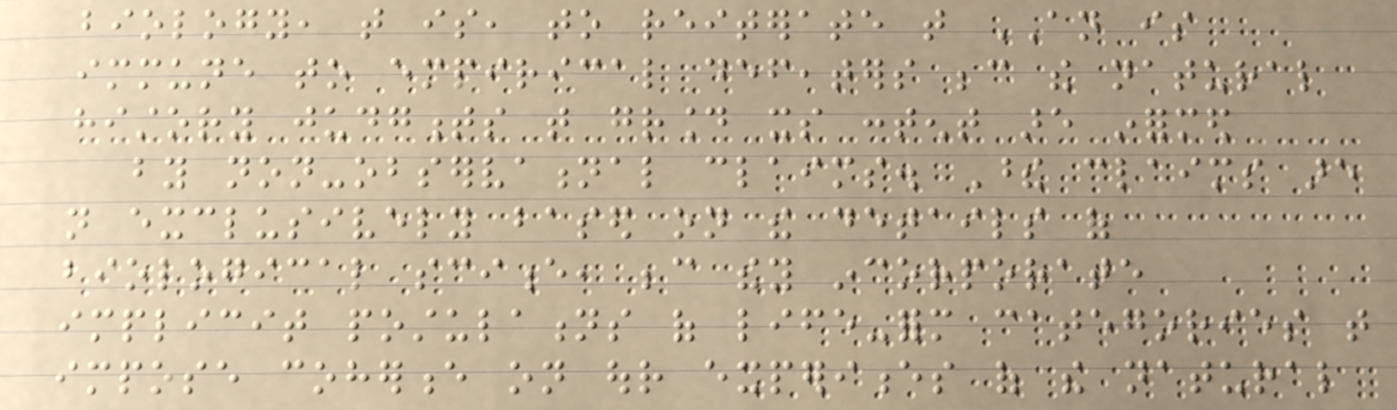biology, that is, to reiterate that AN is
immune to empirical defeaters because the natural
history judgments that ground its content are informed
by non-observational claims. These claims are
not exclusively based on the details of
biological science, because they incorporate
implicit postulations of life-form categories that
impose coherence on our experiences of the natural
